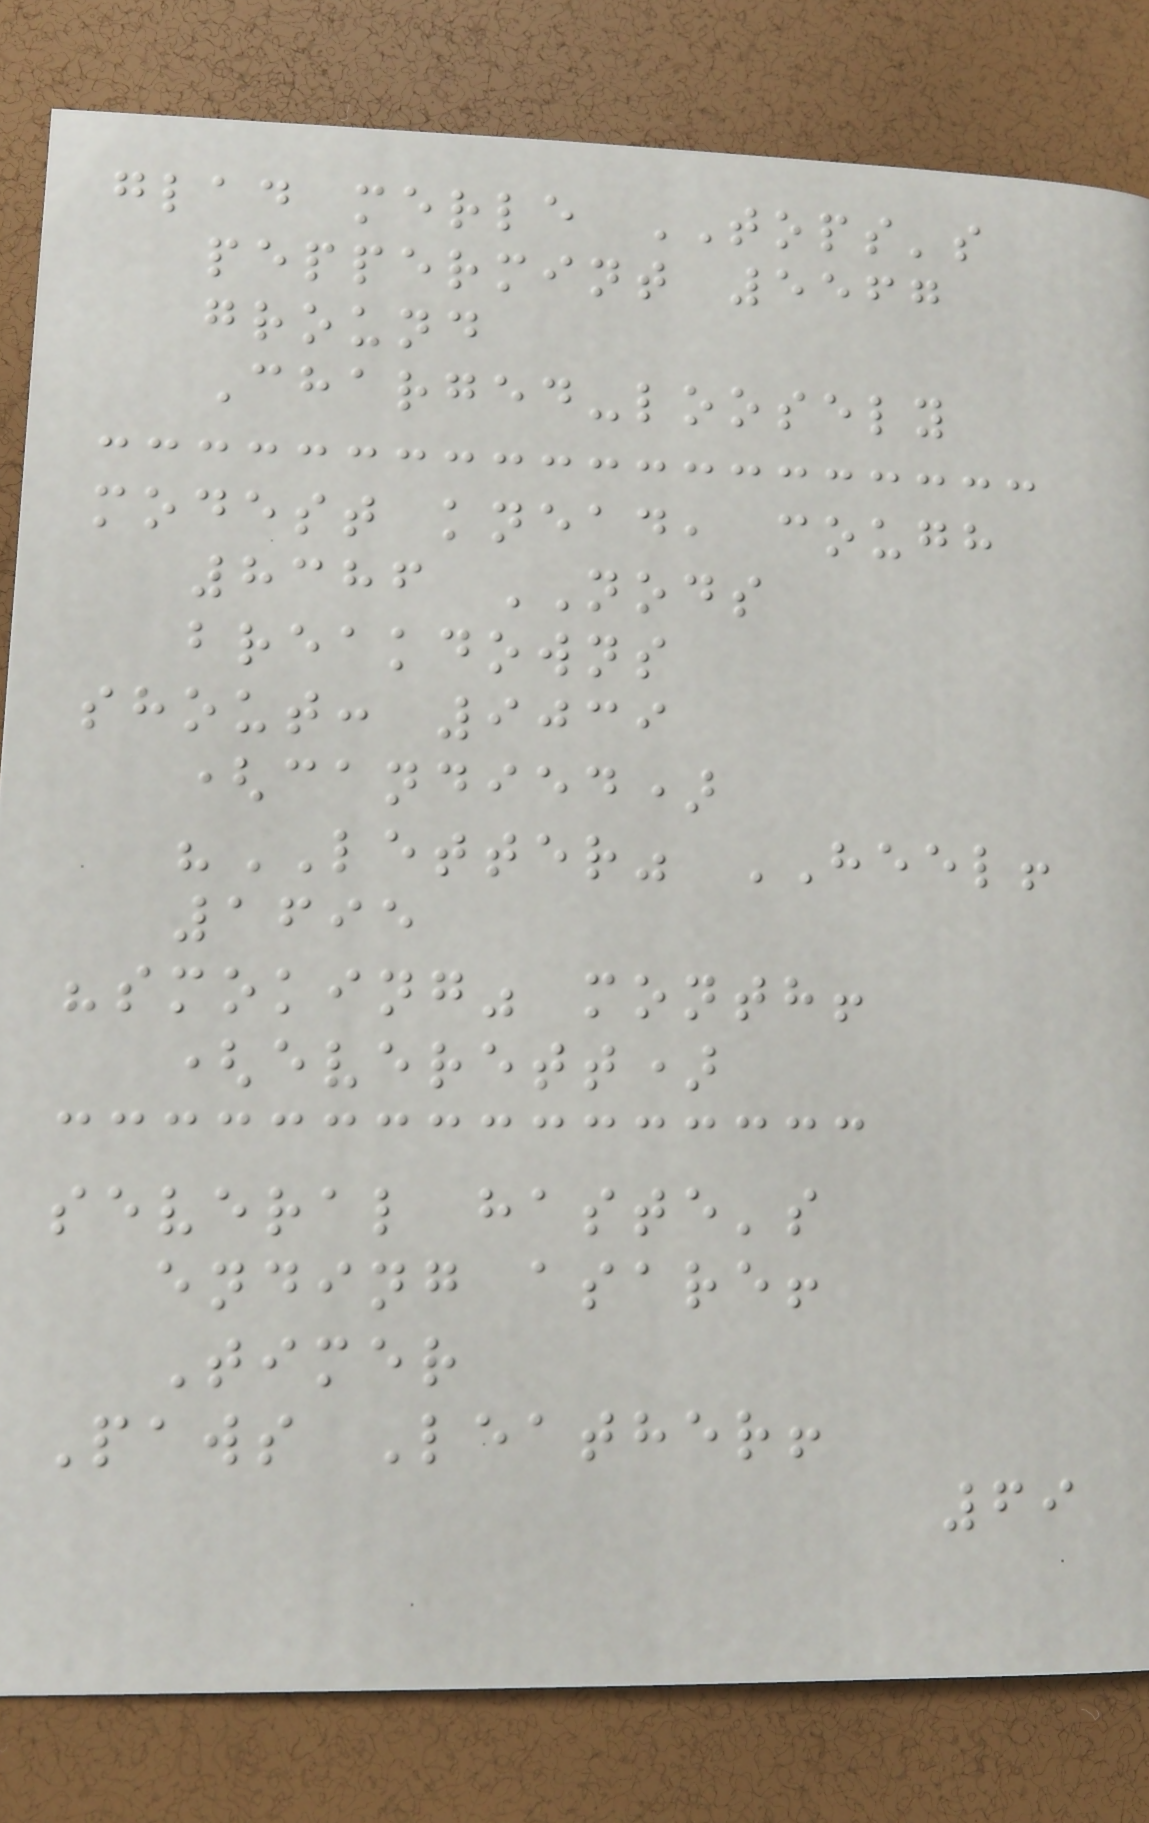glad merle TOPS's
peppermint 5567
ground
Charged-loosely
modest knead, cough
8386 NODS
breakdowns
shout: 9039
(candied)
"LETTER" HEEL!
1695
"smoking" month!
(everett)
several haste's
ending asare!
Timer
Paws Leather!
69
